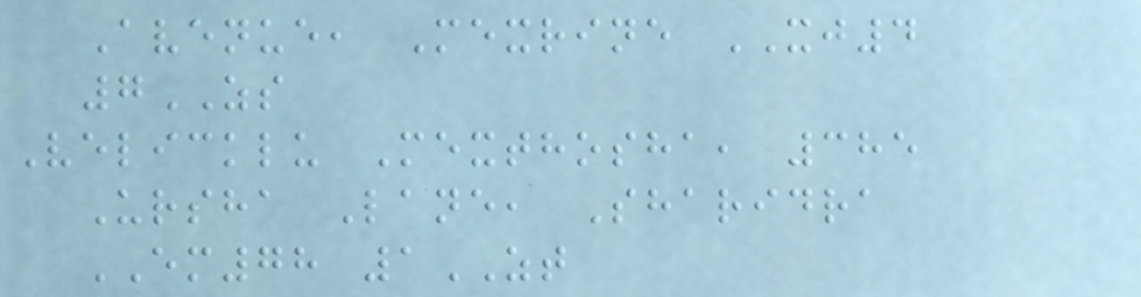Avenue, Mexrine XJ4
7ZS
Velicklu Mexthosha, 385
Ursha Lane, Sharidra
EM78 1ZT
